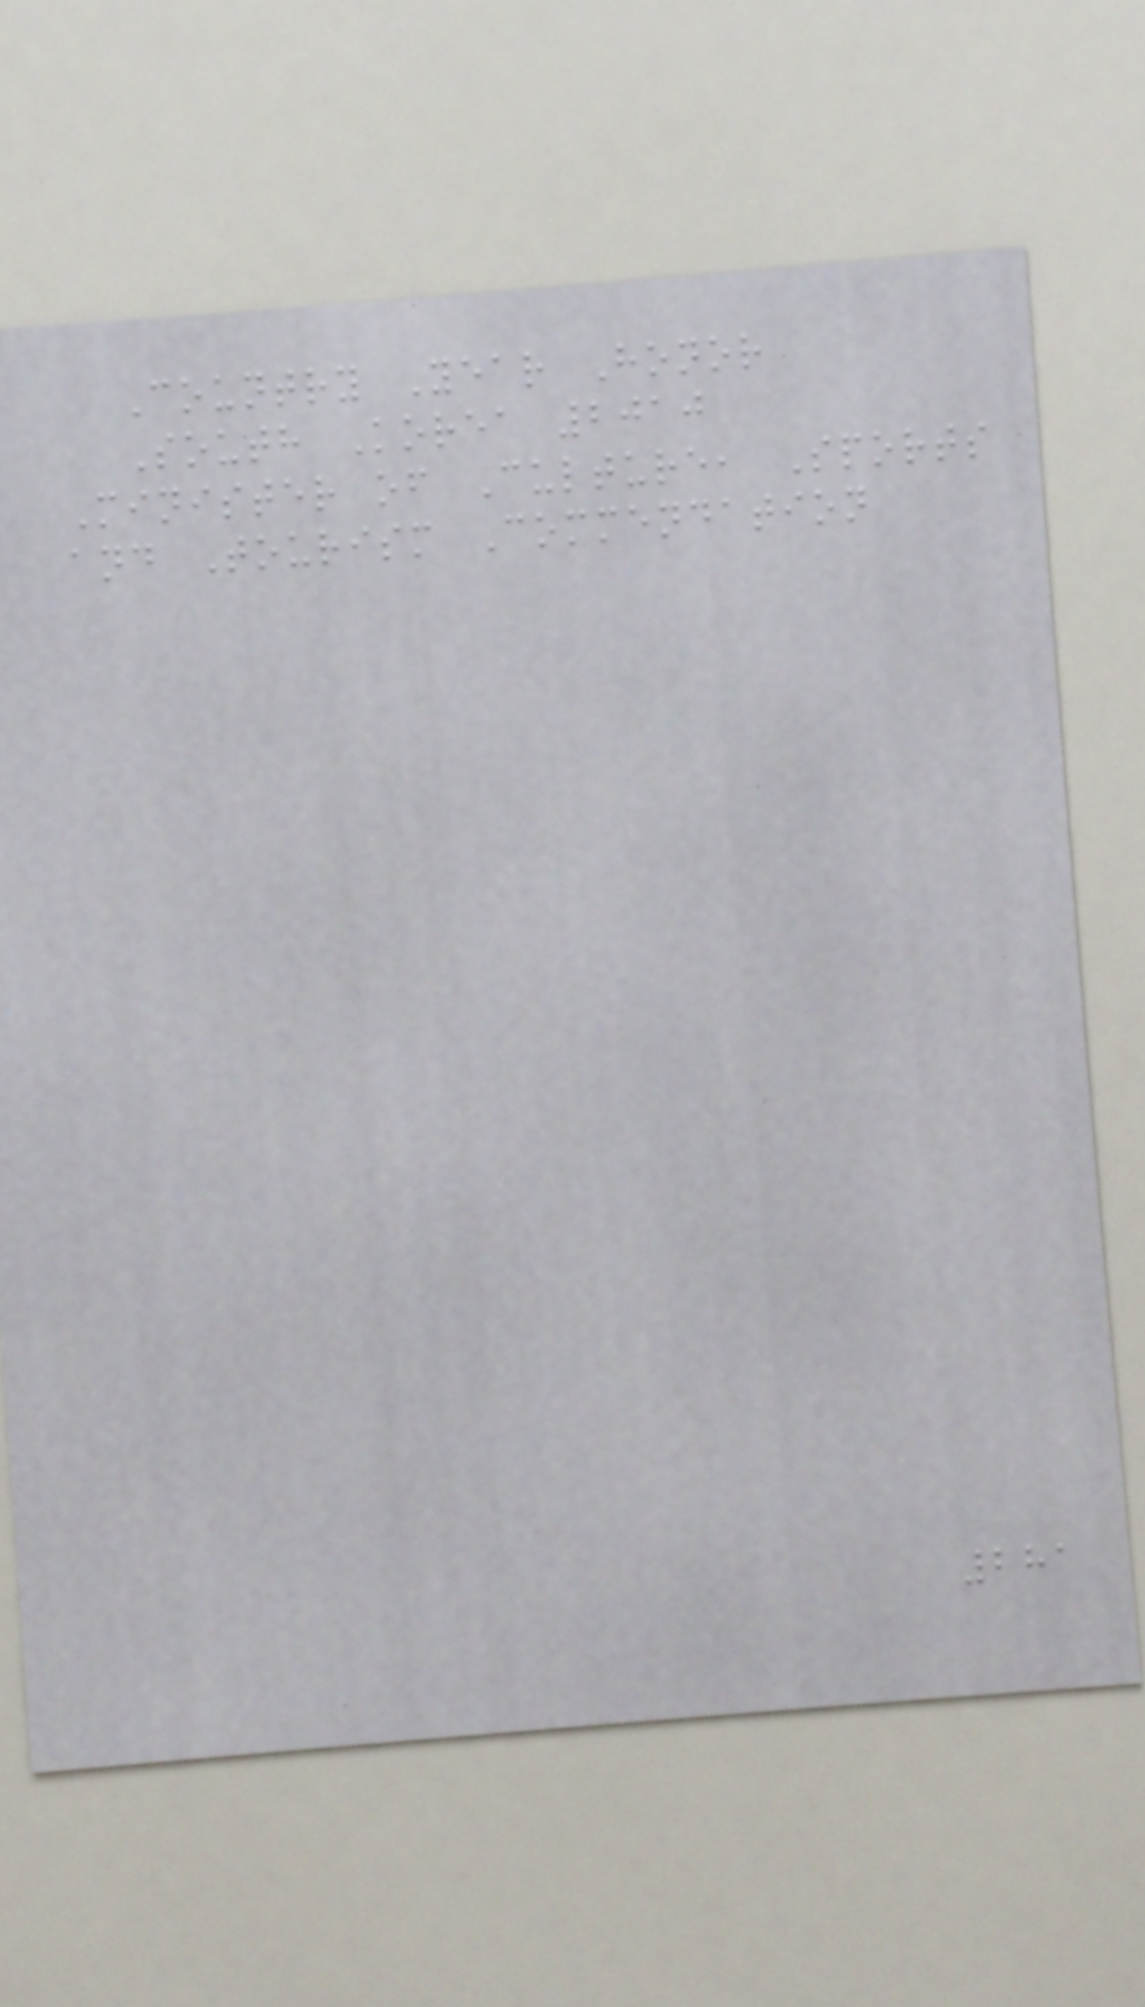Country Year Honor
South Korea 2010
Minister of Culture, Sports
and Tourism Commendation
281
